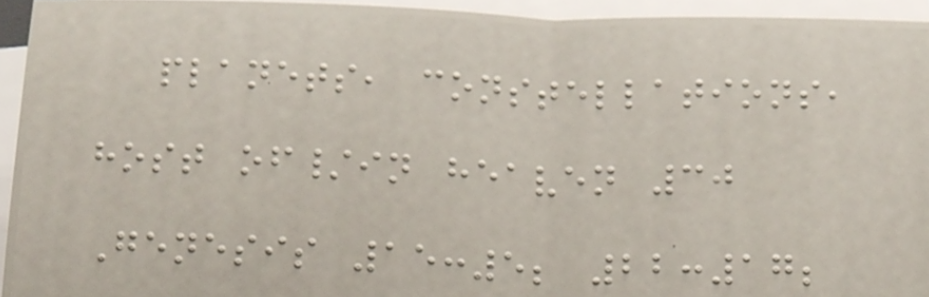planets, constellations,
host of/in heaven 30
Genesis 15:5; 22:17;
